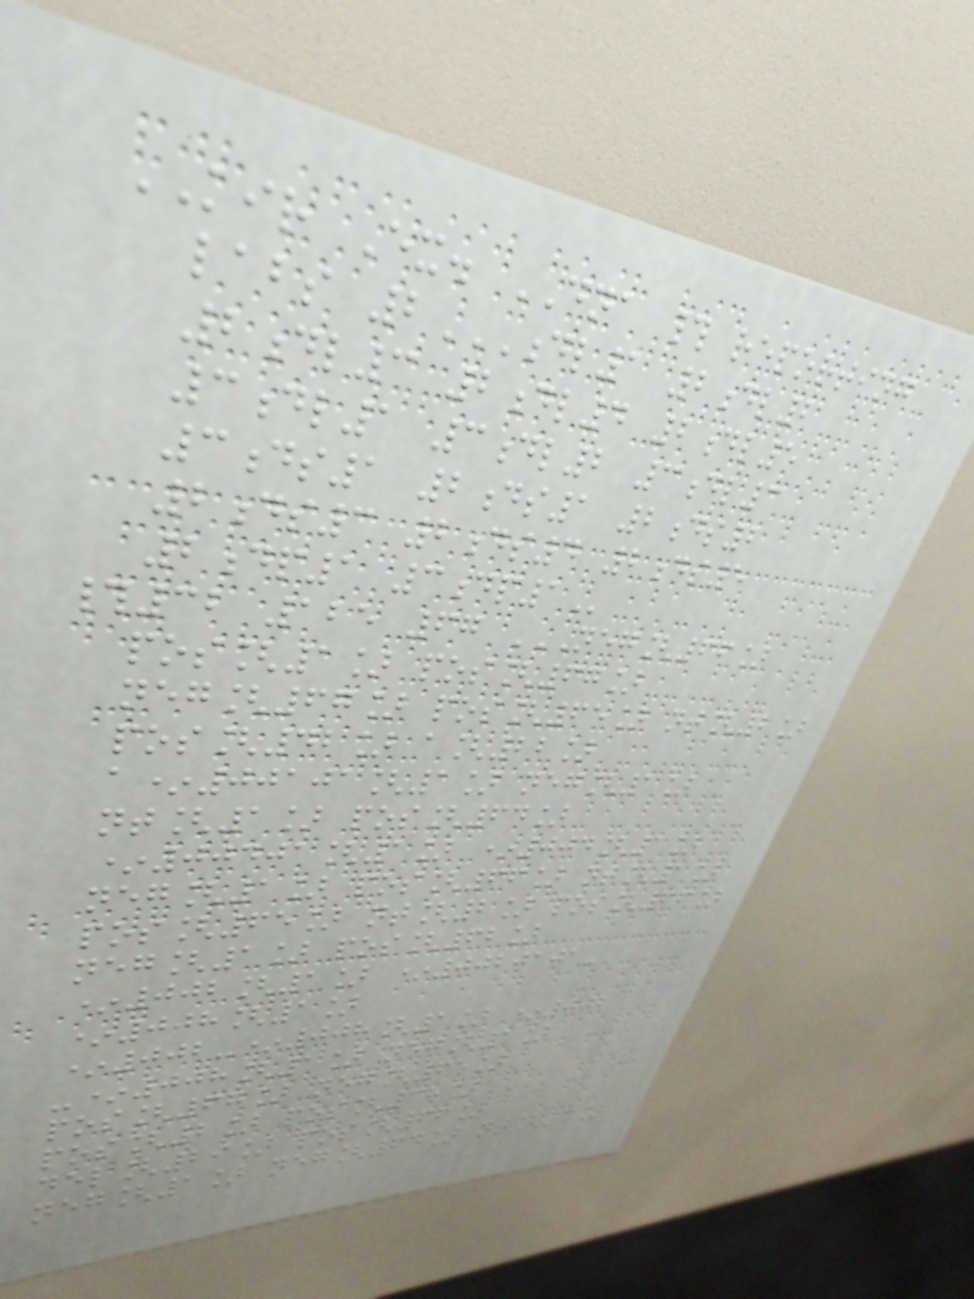KIR Ex. DNA # reporting
labs 2DL1 2DL2
2DL3 2DL4 2DL5
3DL1 3DL2 3DL3
3DS1 2DS1 2DS2
2DS3 2DS4 2DS5
2DP1 3DP1
#32 125 67 NEG[66]
POS[1] POS[67]
NEG[67] POS[65] NT[2]
POS[42] A[22]
A*00101[1] NEG[1]
NT[1] POS[64]
*00401[1] *004[1]
NEG[1] POS[66] NT[1]
POS[65] NT[2] POS[66]
NEG[1] POS[62]
*002[1] *0020101-
*008[1]
*002-*008[1] *002
-*008[1] NEG[1]
POS[67] NEG[65]
POS[2] POS[38]
DEL[29] POS[66]
NEG[1] NEG[64] NT[3]
